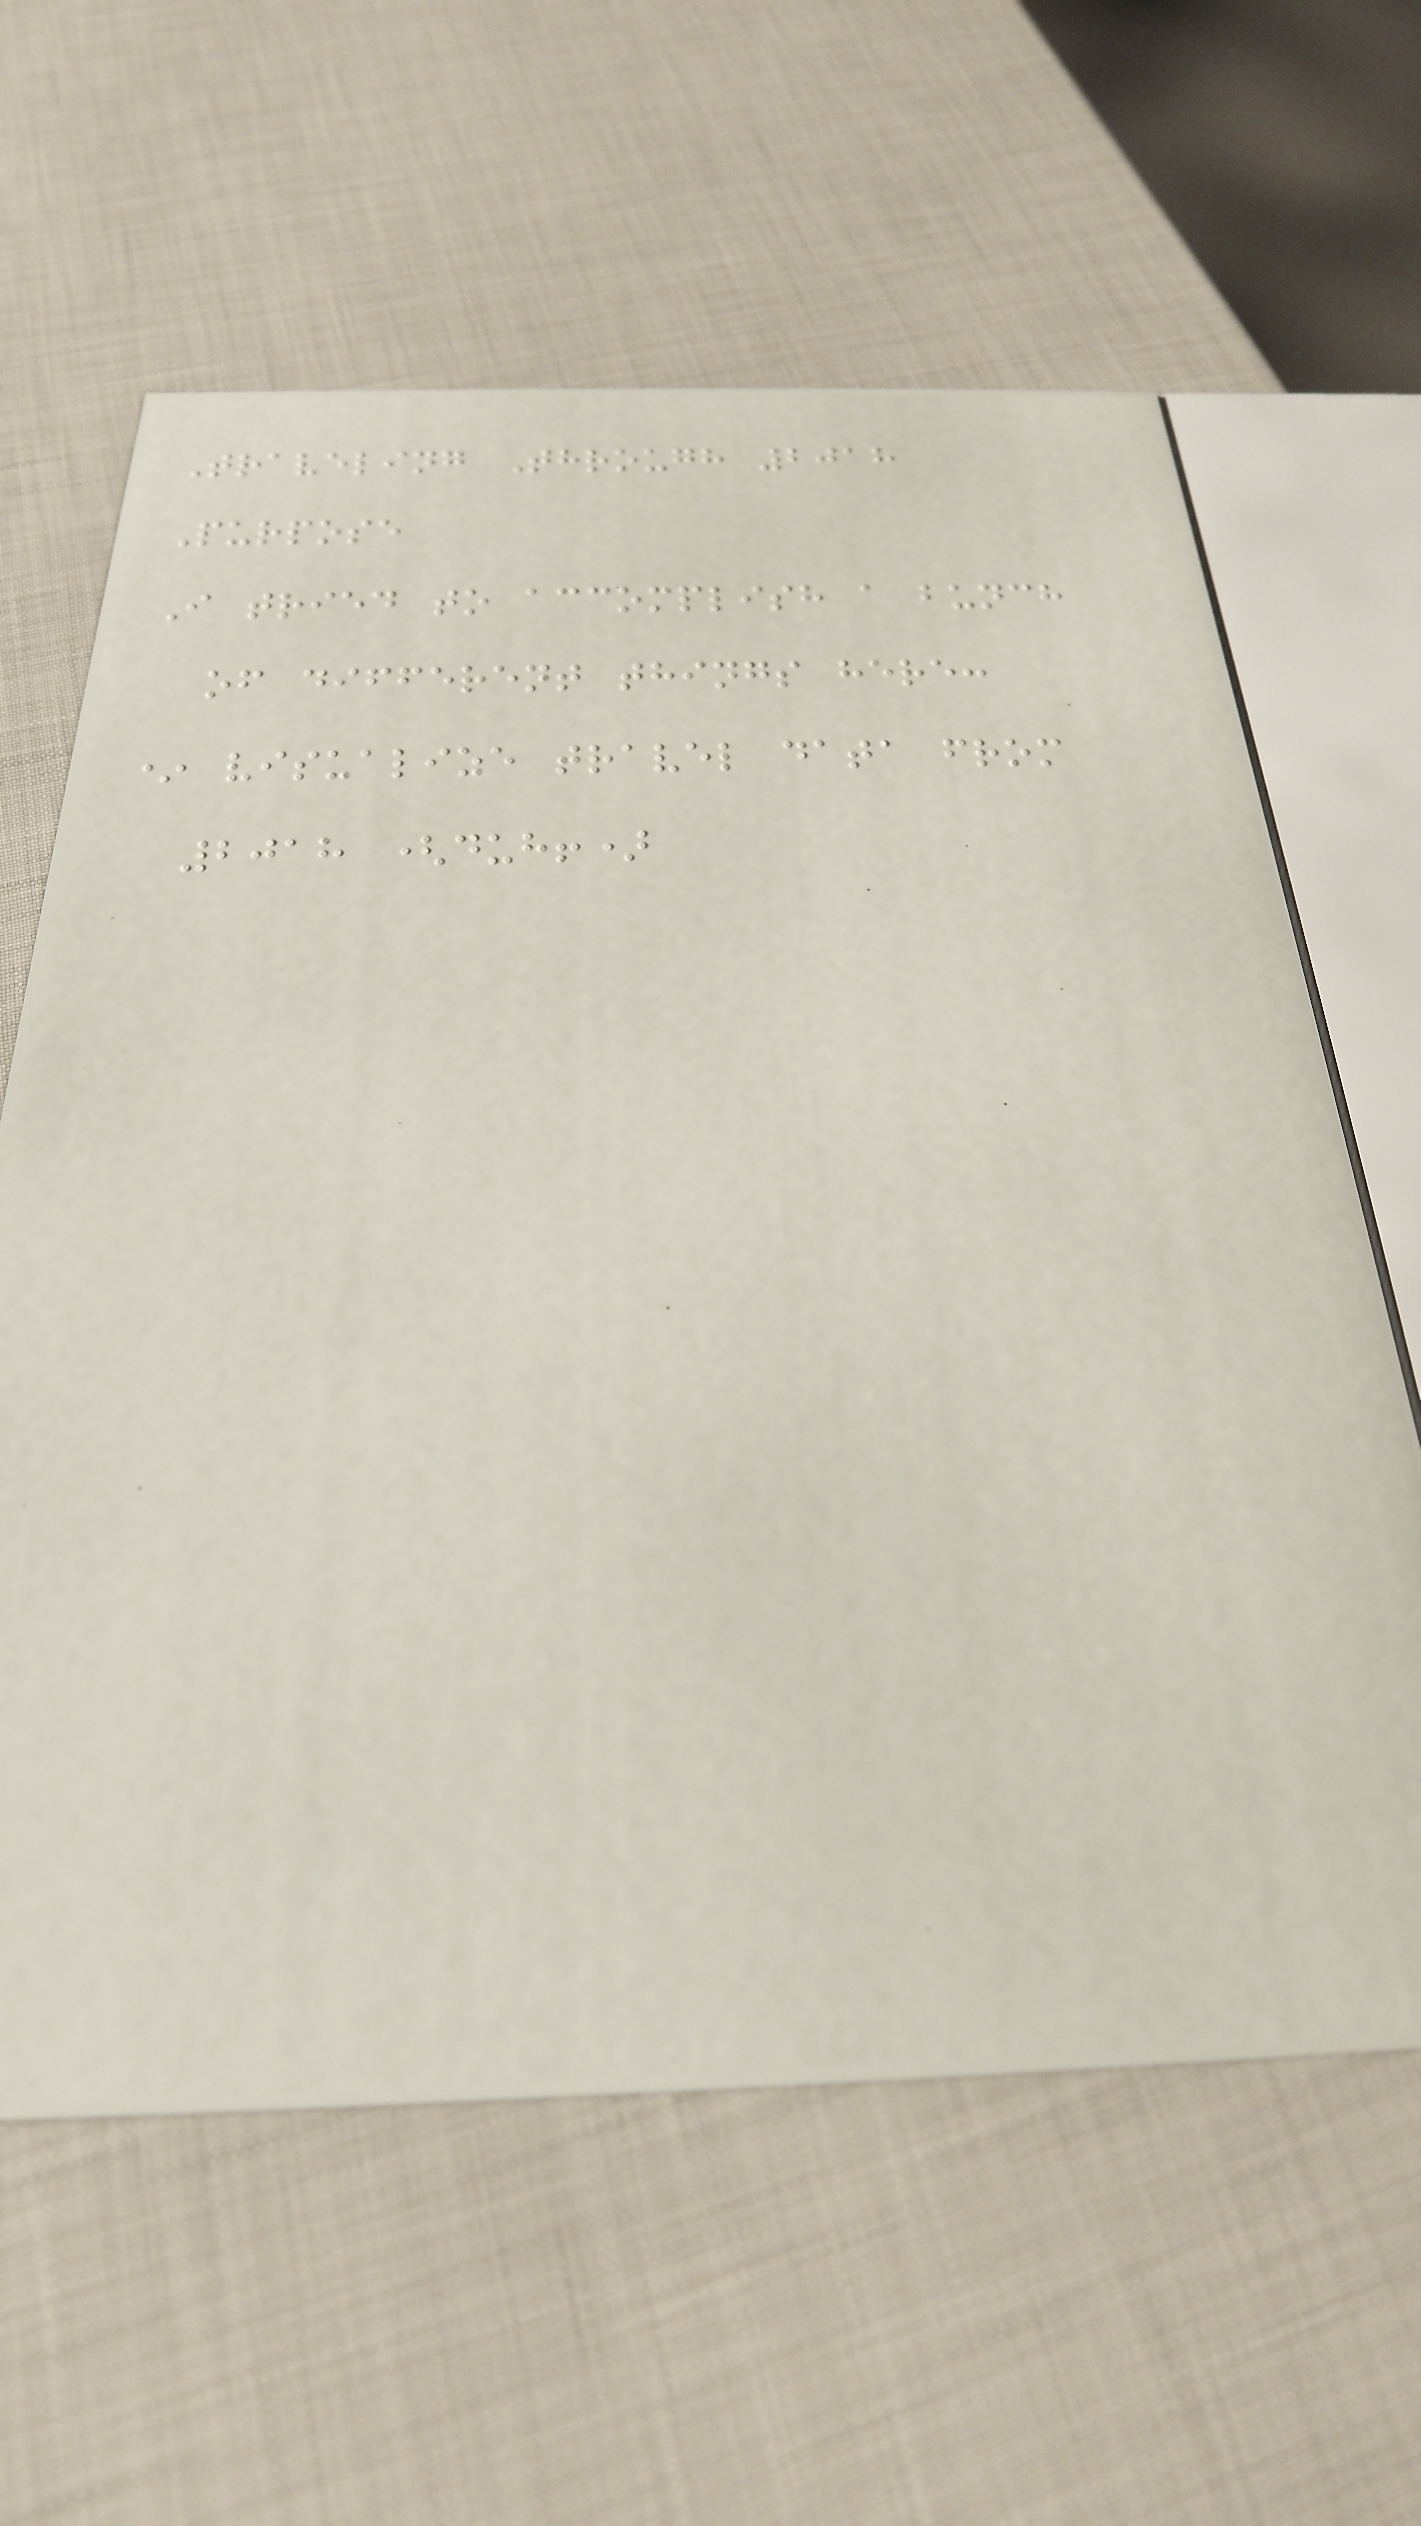Traveling Through 2018
Purpose
I tried to accomplish a bunch
of different things here:
* visualize travel data from
2018 (duh!)
